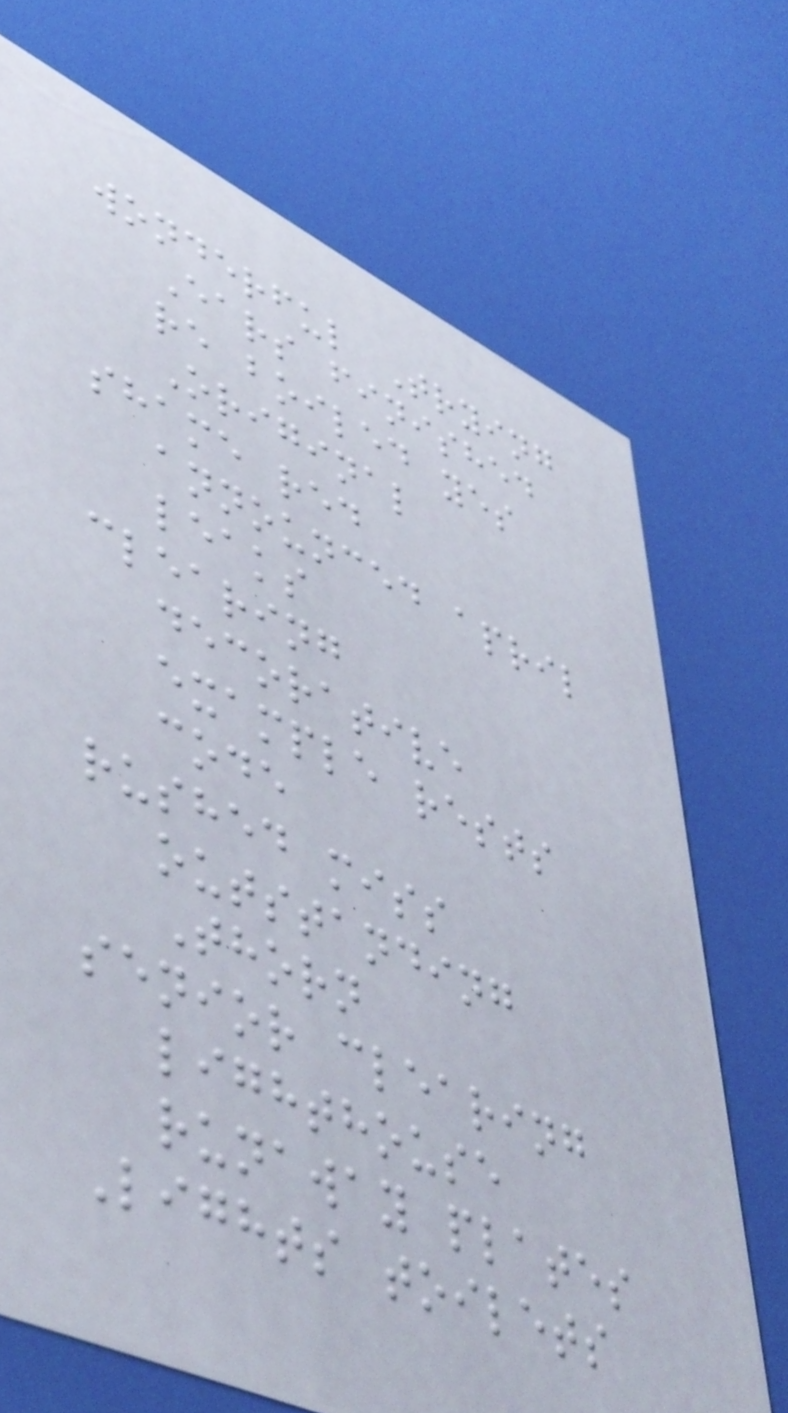wonderful Trying
Ears finished
re boiled yes
Original
shame red
announced april
leaks
clearing
decorative
example rests
code
rushed miss
outstanding
Thorn
senior clearing
lighthouse
runaway plates
Lights toilets
